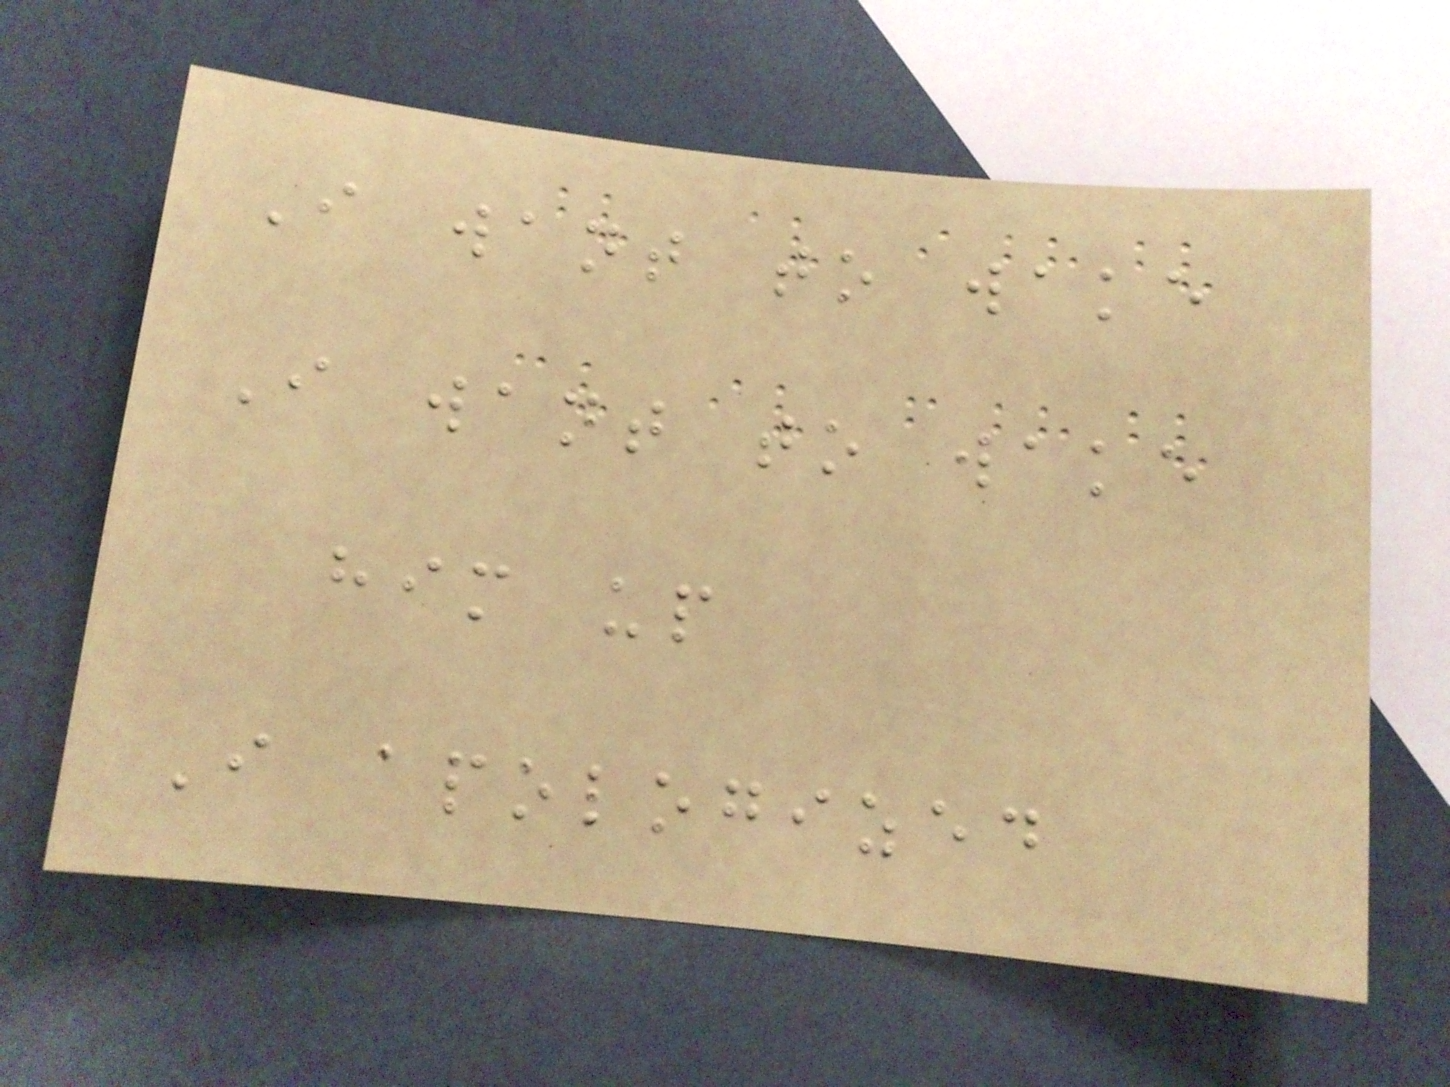I want to wake
I want to wake
him up
I apologized
